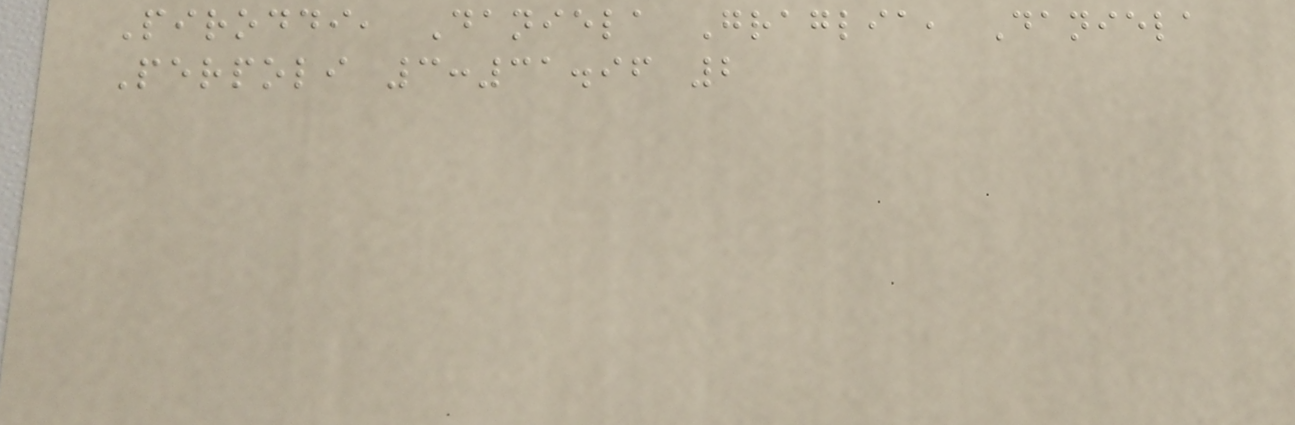Piroddi, Daniela Graglia, Daniela
Perpoli 3:31.96 2
